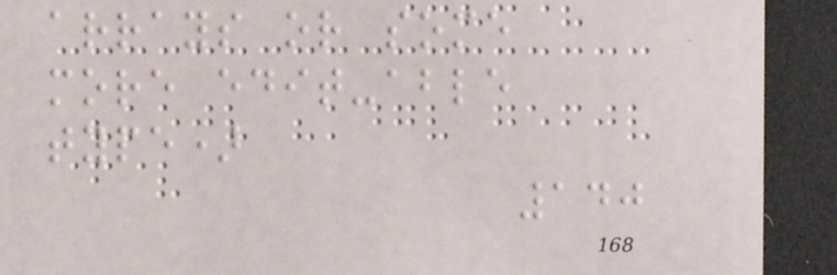arrays or some
more edit-able
type)
140
